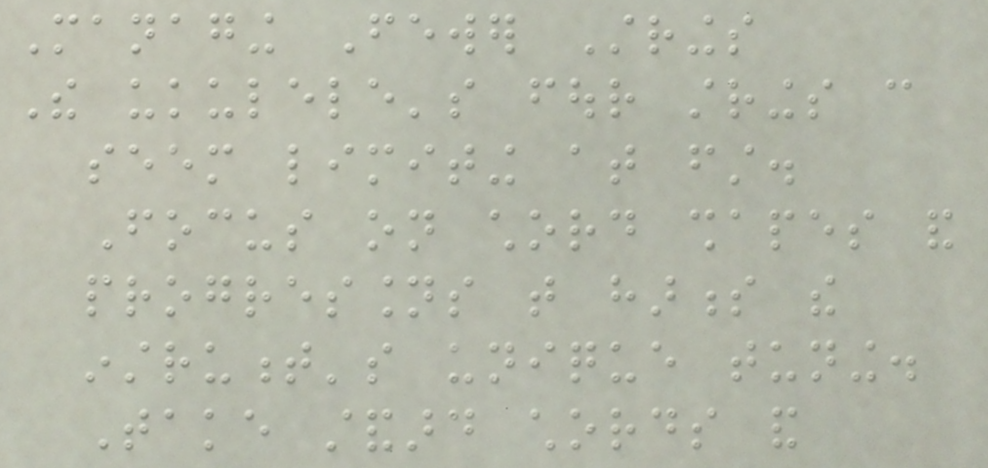Managing Fewer Strings
The ukulele's four strings can
seem limiting at first.
Focus on chord shapes and
progressions that harness the
instrument's unique tuning.
Take standard chords and
